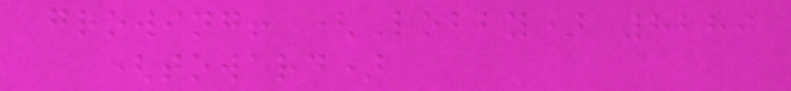growing! (Lobby) 8280
(toward)
